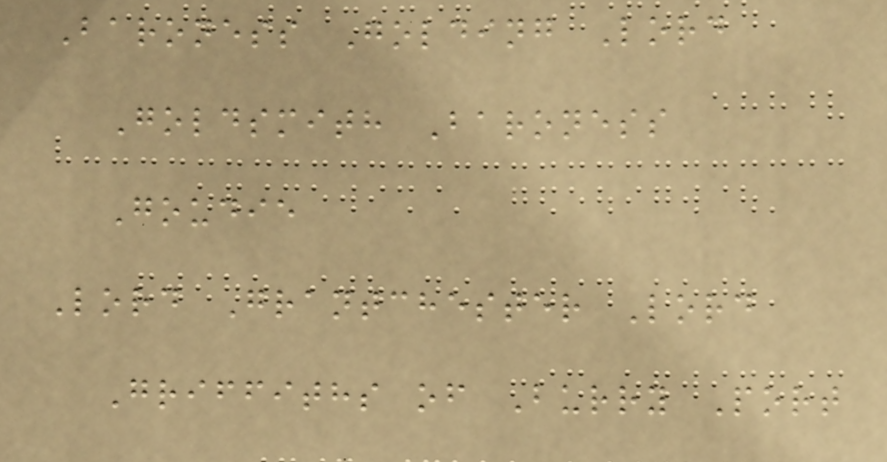Baroness Golding Lord
Goldsmith Baroness
Goudie
Lord Grantchester Lord
Griffiths of Burry Port
